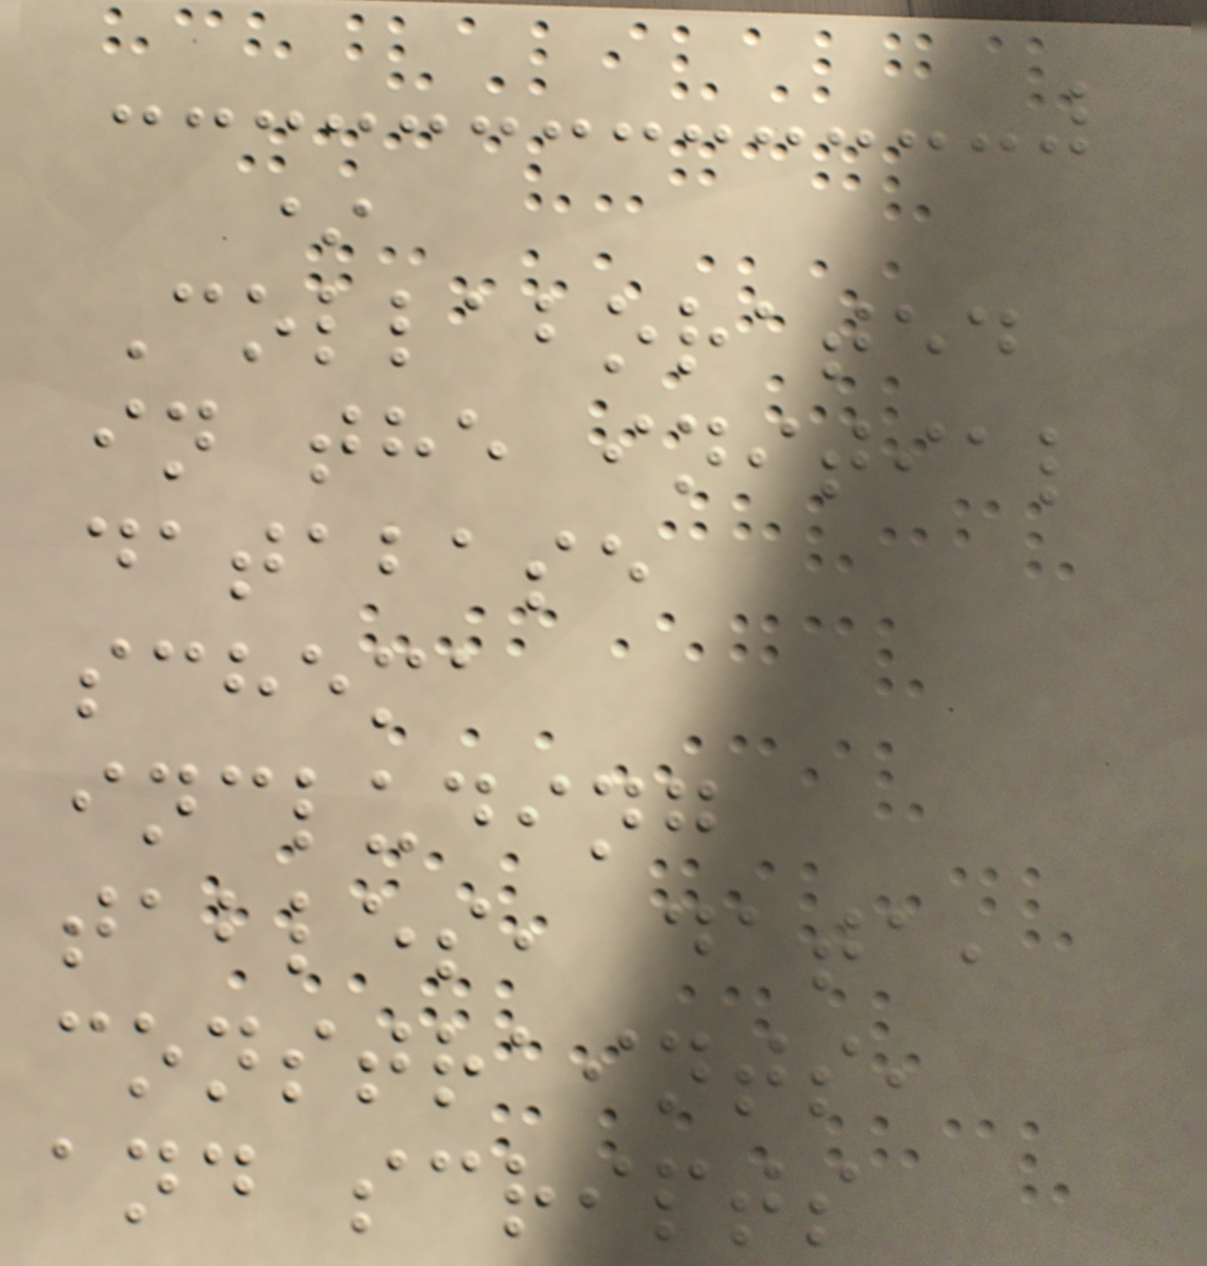*
Collaborated
in the initial
database
schema
including
tables, data,
constraints,
and scripts
